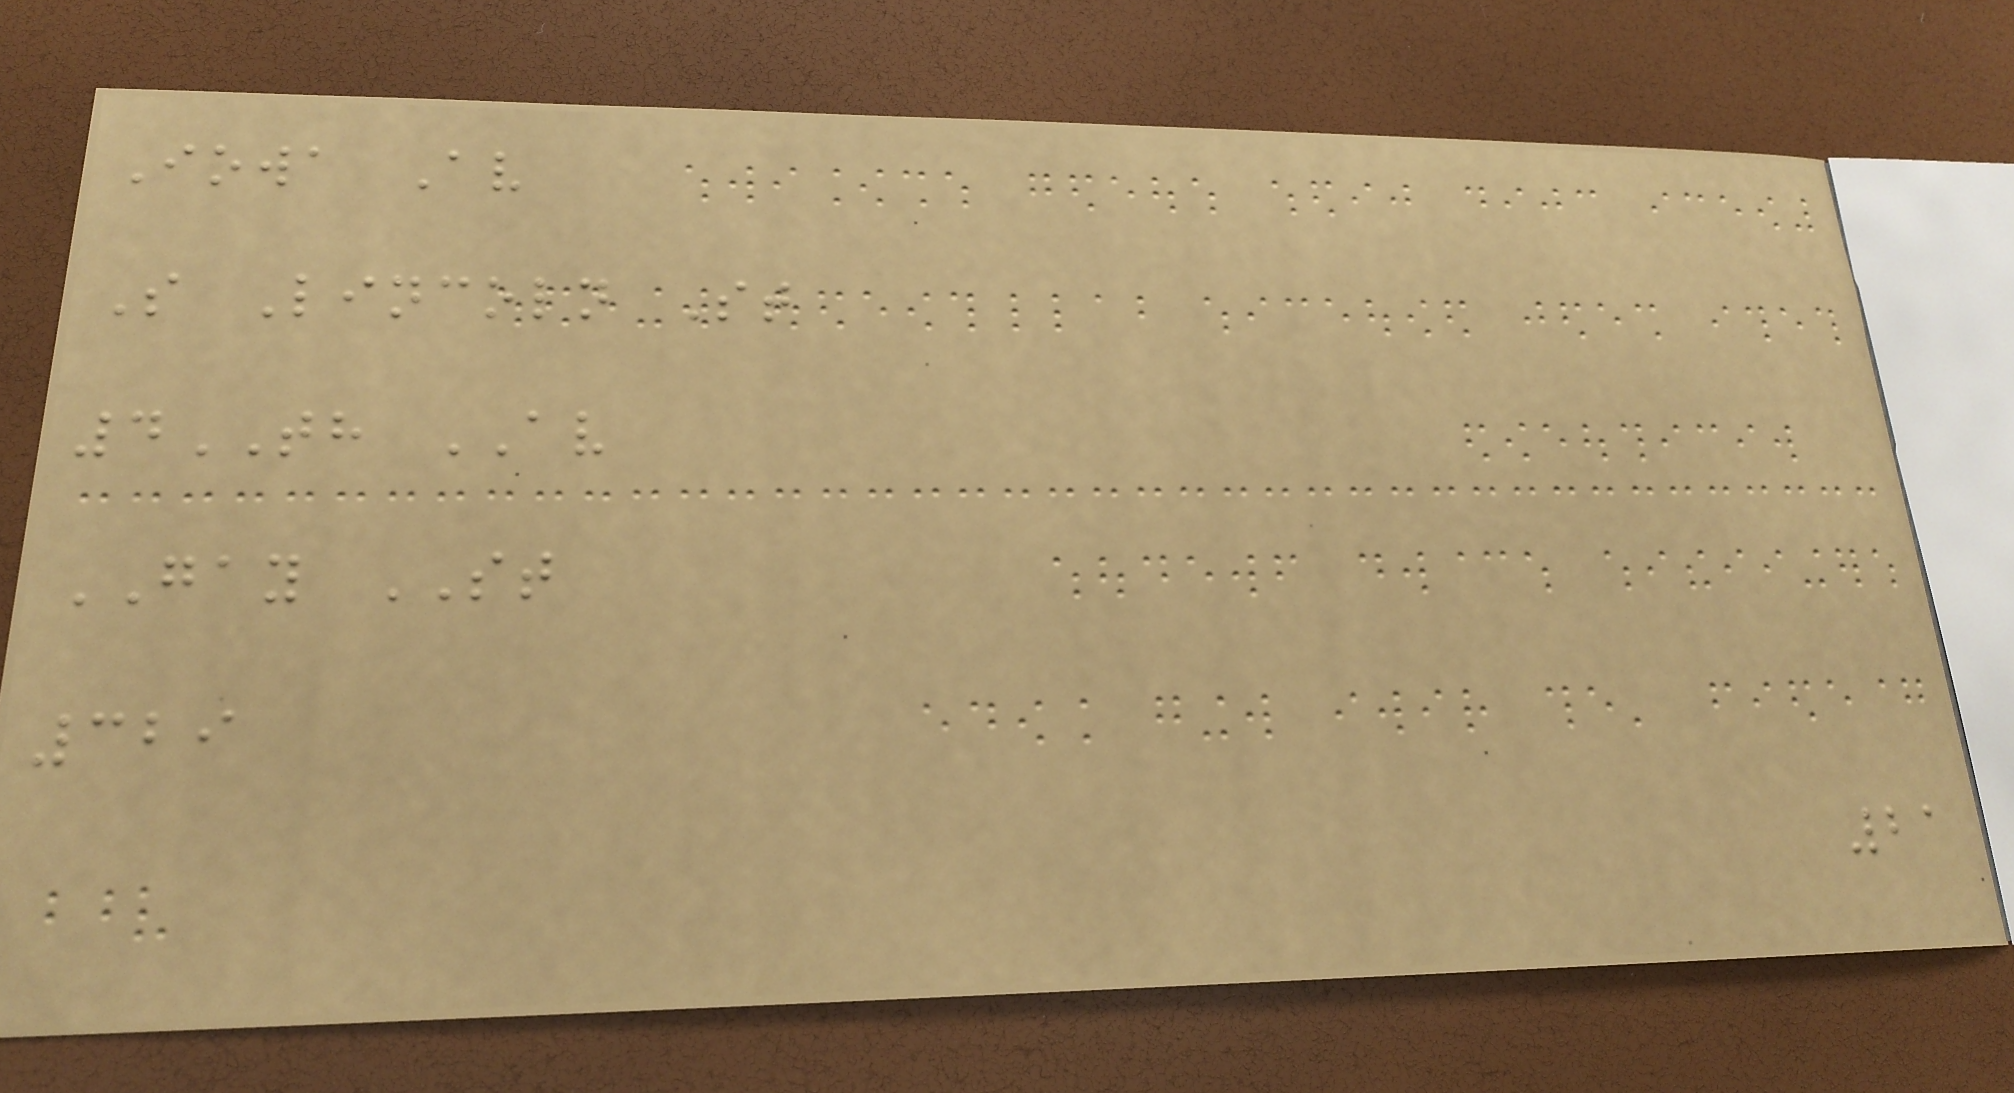Iowa Av
S Lincoln St
4TH AV
GAY ST
329
21
